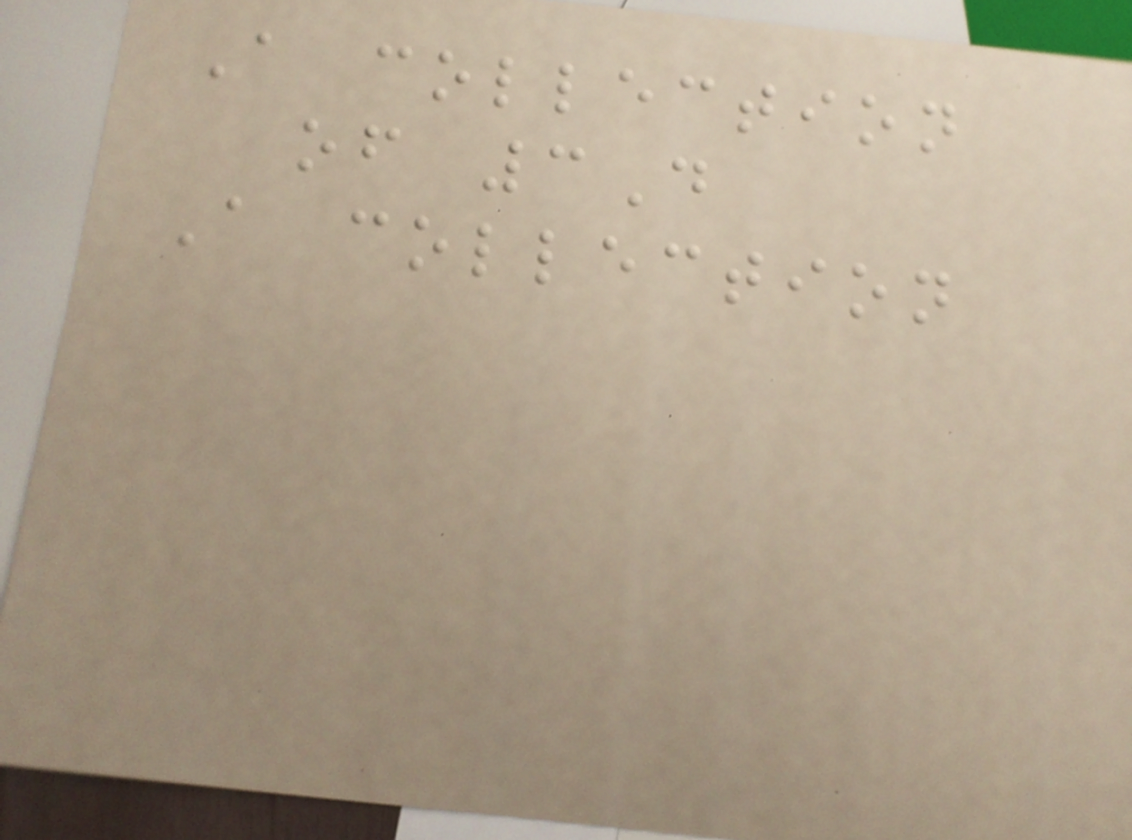A collection
of 3D
A collection
